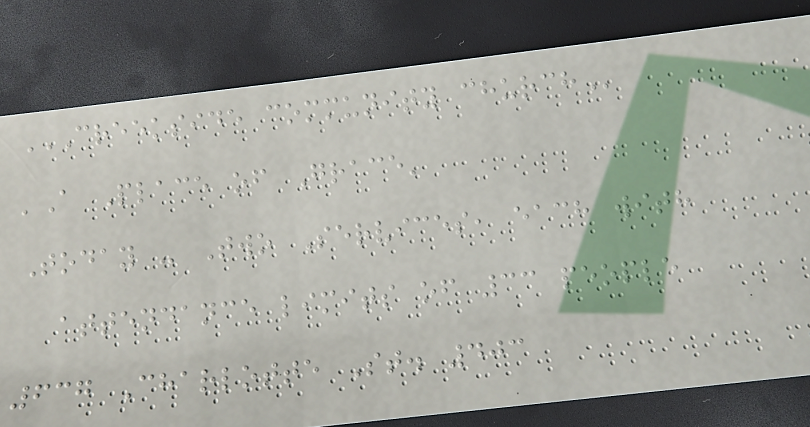CREEKSIDE COMMUNITY CHURCH
'A Place of Grace'
Today - Two Services, each with
attendance limits of 33 people
637 Charlotte St. 403
